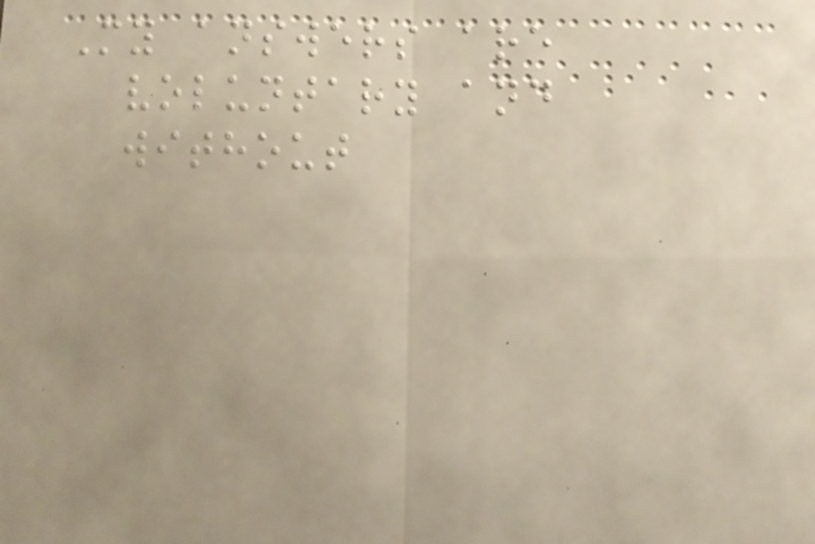My answers are
voluntary and
without
